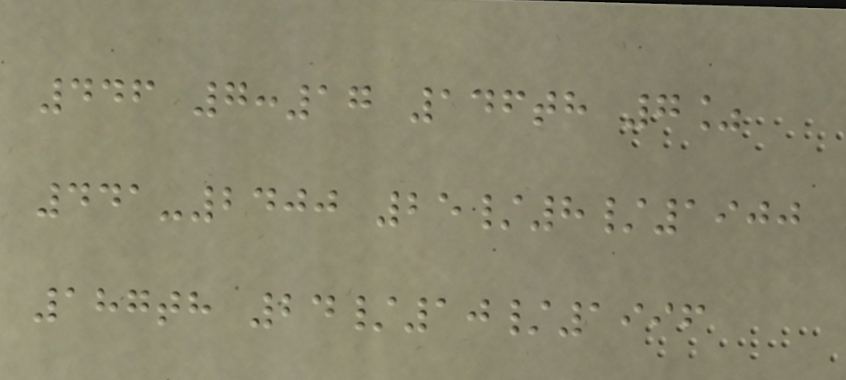446 7:17 146th 7%
441-2400 25/8/1900
187th 24/10/1996
